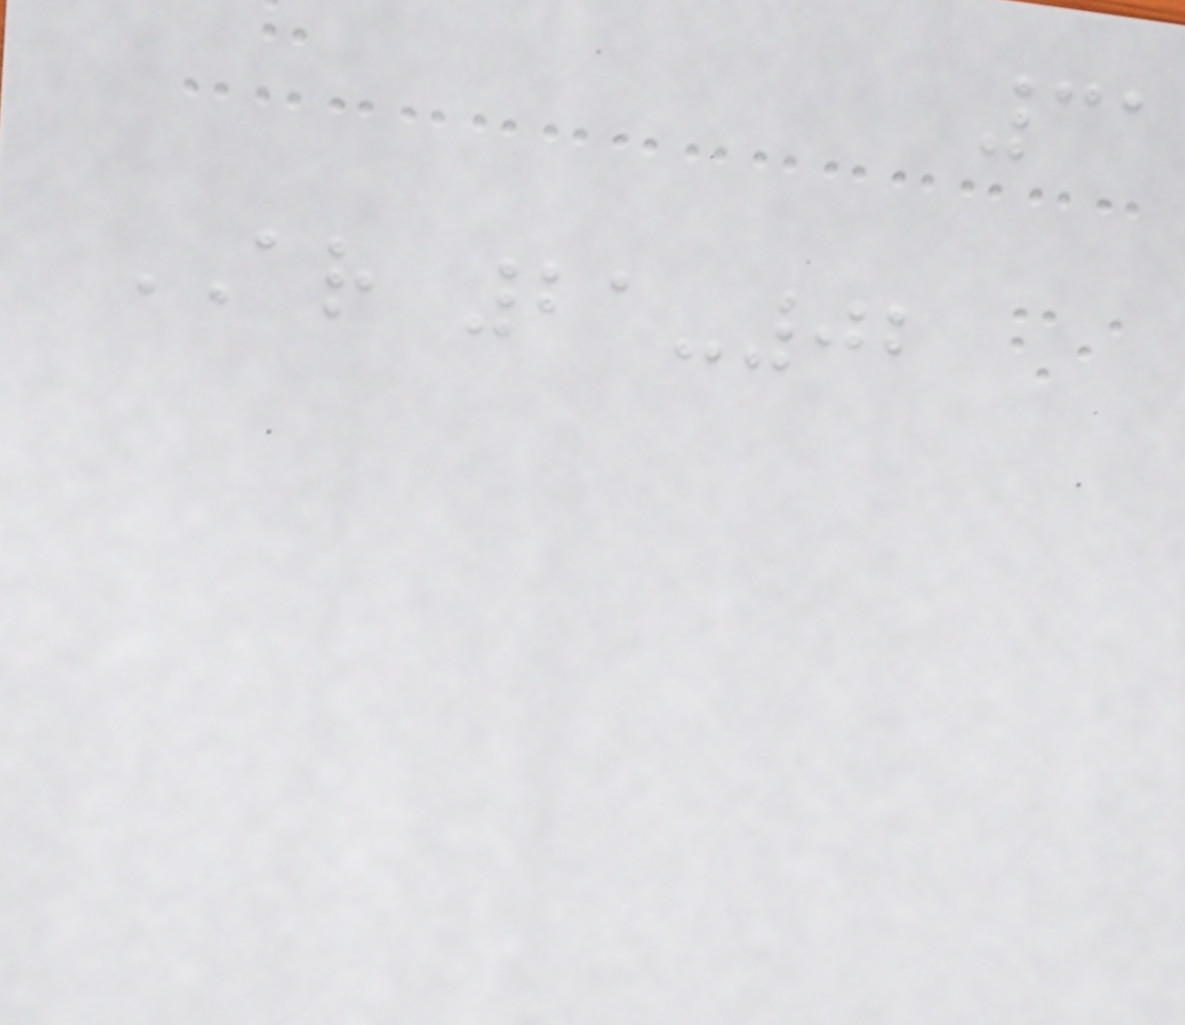31
AR 21-02
